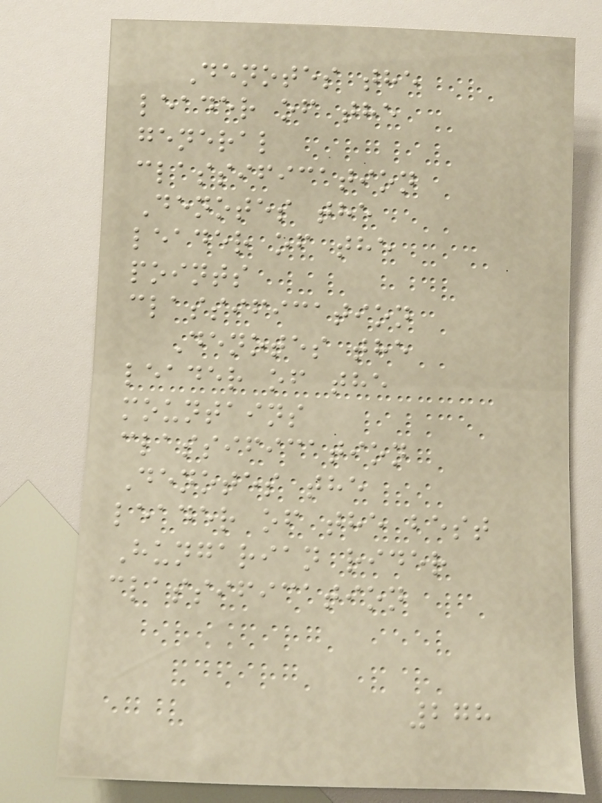Denotes the
leader of the
general
classification
Denotes the
leader of the
points
classification
Denotes the
leader of the
mountains
classification
Denotes the
leader of the best
Hungarian rider
classification
278
